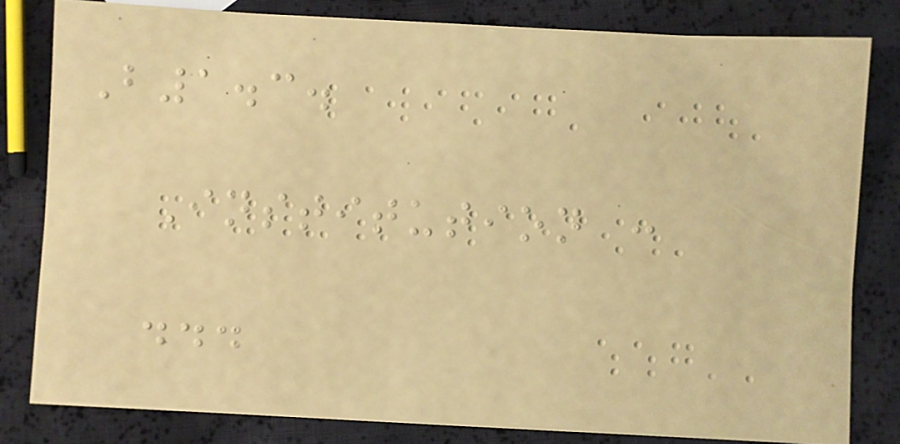B1.3.
Institution :
...
